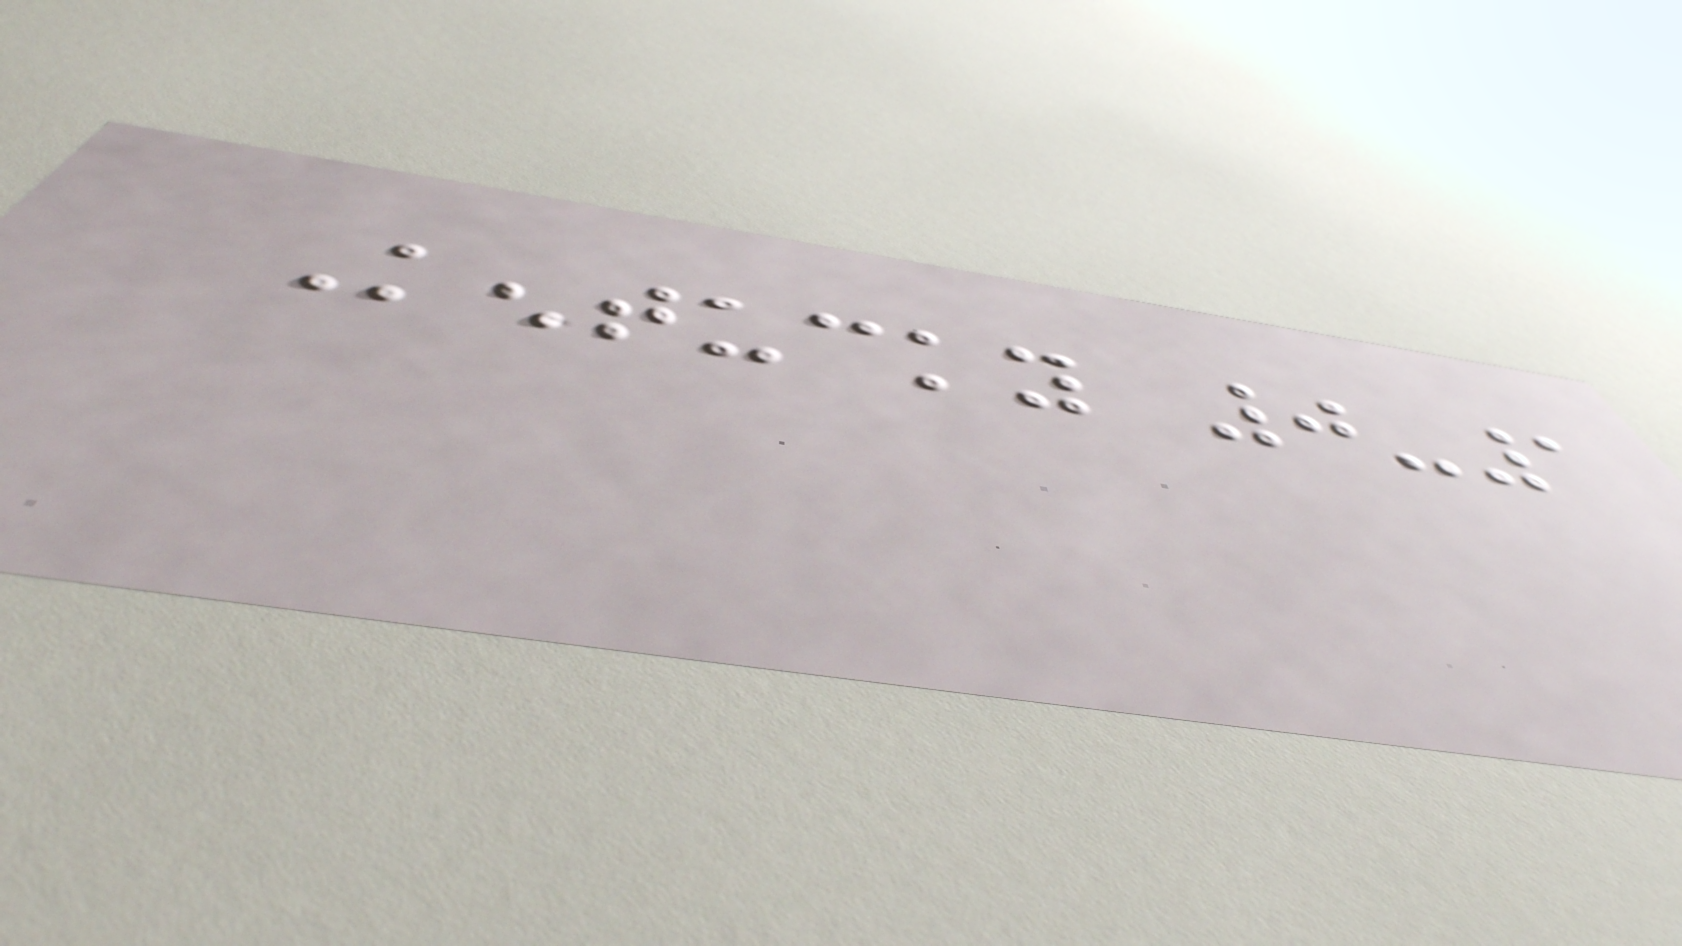Kentucky 0-1
